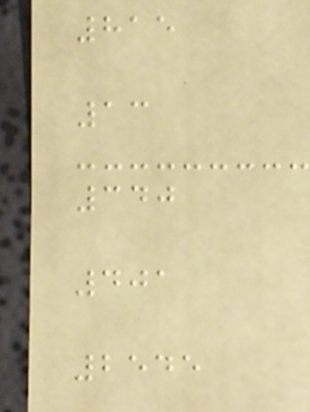815
13
340
401
2545
